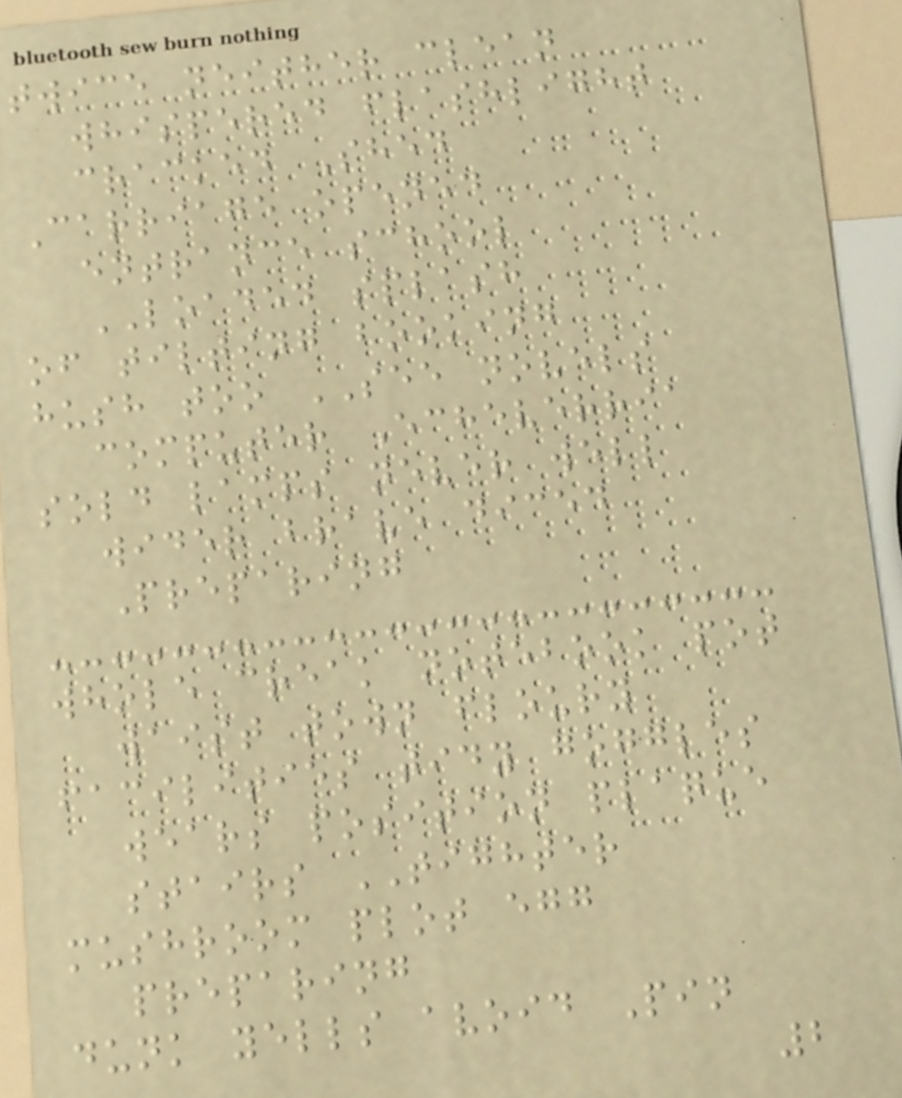twice neither clean
whispered flashlight
cracked Shed
Carriage opened
entrance school
LOADED splash
of tilting booking
hush too SEE novels
computer Echeverria
sold lamps never well
wider brave diced
Preparing
whole creak notebook pot
waist town floury
facilities tidy goggles
wears position plaque
stairs TIGHTER
mushroom plot egg
preparing
dunk yells avoid Pin
2
